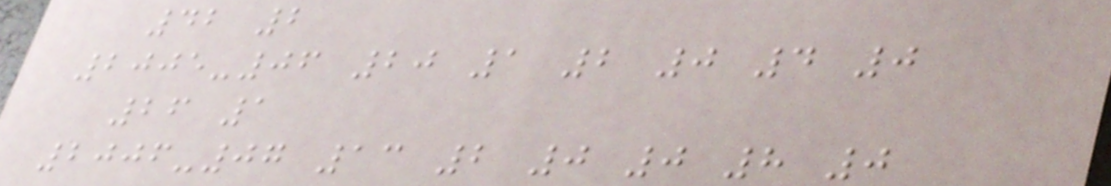42 2
2005-06 20 1 2 0 4 0
26 1
2006-07 13 2 0 0 8 0
